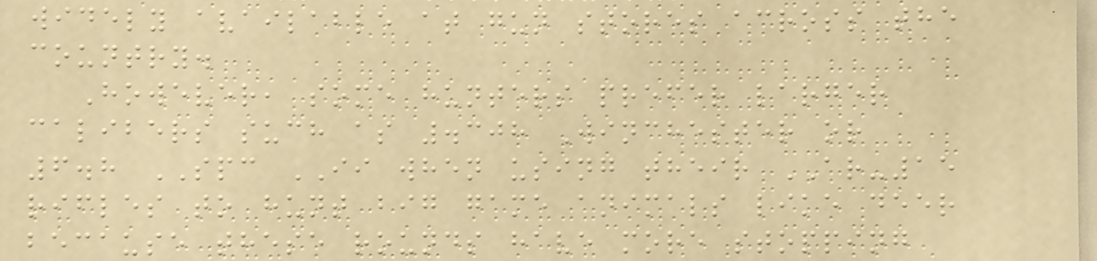widely available at gun stores across the
country.
However, some hunters prefer larger
calibers such as .308 Winchester or
6.8 SPC II when using their AR-15
rifles to hunt big game animals like deer
because these rounds have more stopping
